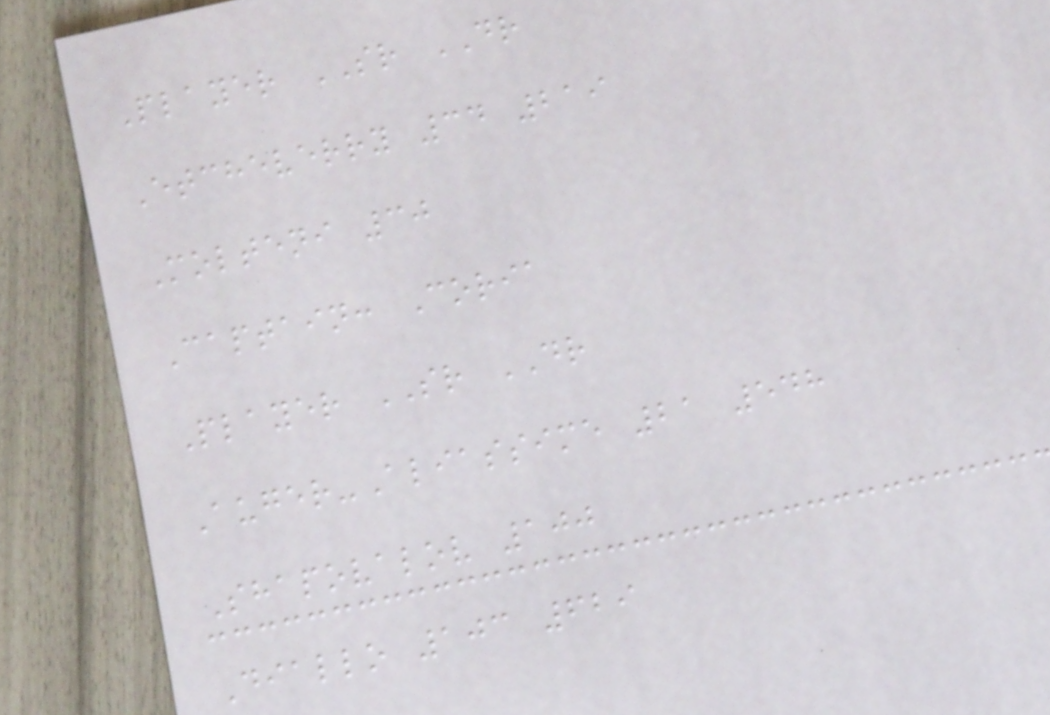Player SR DR
Etcheverry 34 219
Molteni 30
Captain: Coria
Player SR DR
Auger-Aliassime 21 548
Shapovalov 100
Diallo 103 629
